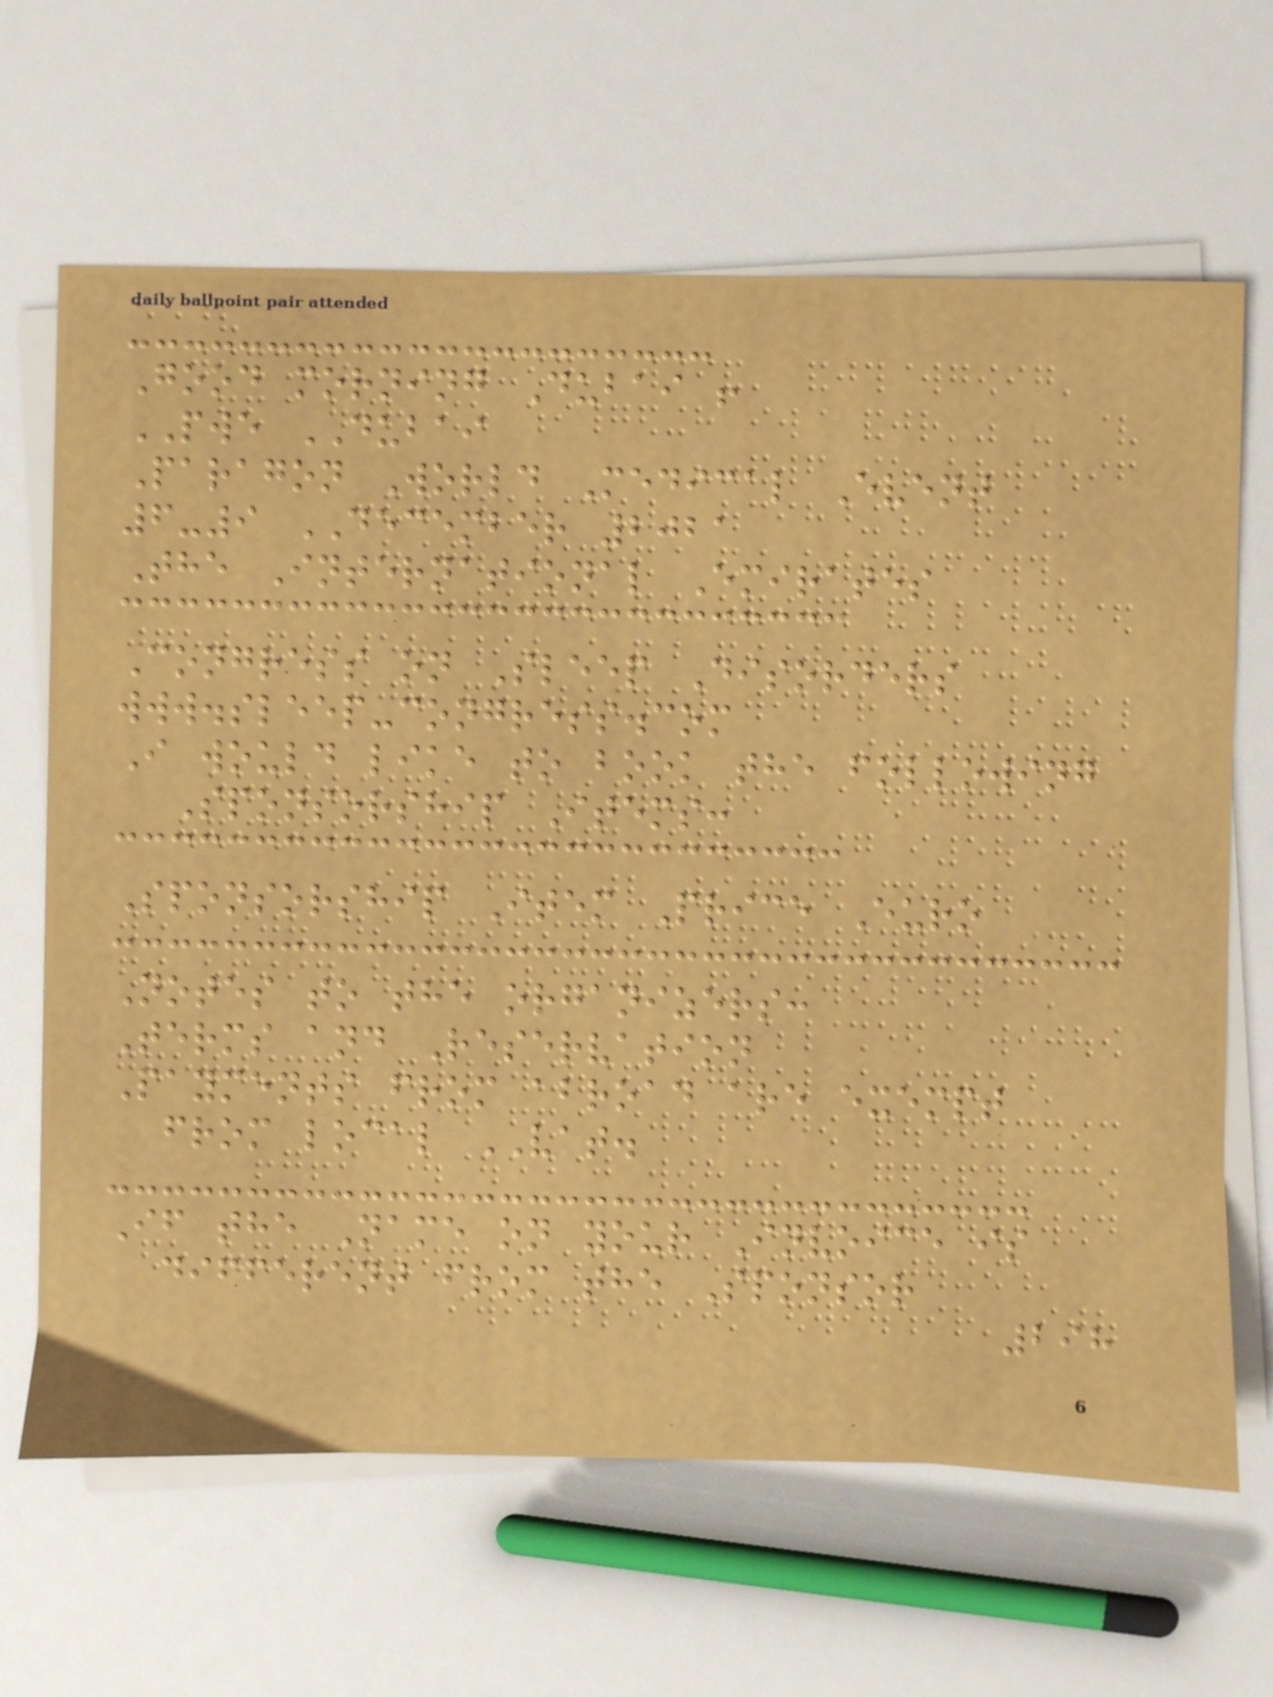Good morning Dubai !
PWE DUBAI
Paragon World Medical Event
6-9 DECEMBER 2021
The International Emirates
Congress on Sleep Disorders
www.sleep-congress.com
I would like to book the following
Sponsorship Items:
Sponsorship Item Price Euro
Notes to the organizers:
Terms and Reservation
Payments from abroad are exempt
from local VAT.
If the Name on your Invoice is
different from the Sponsor
298
